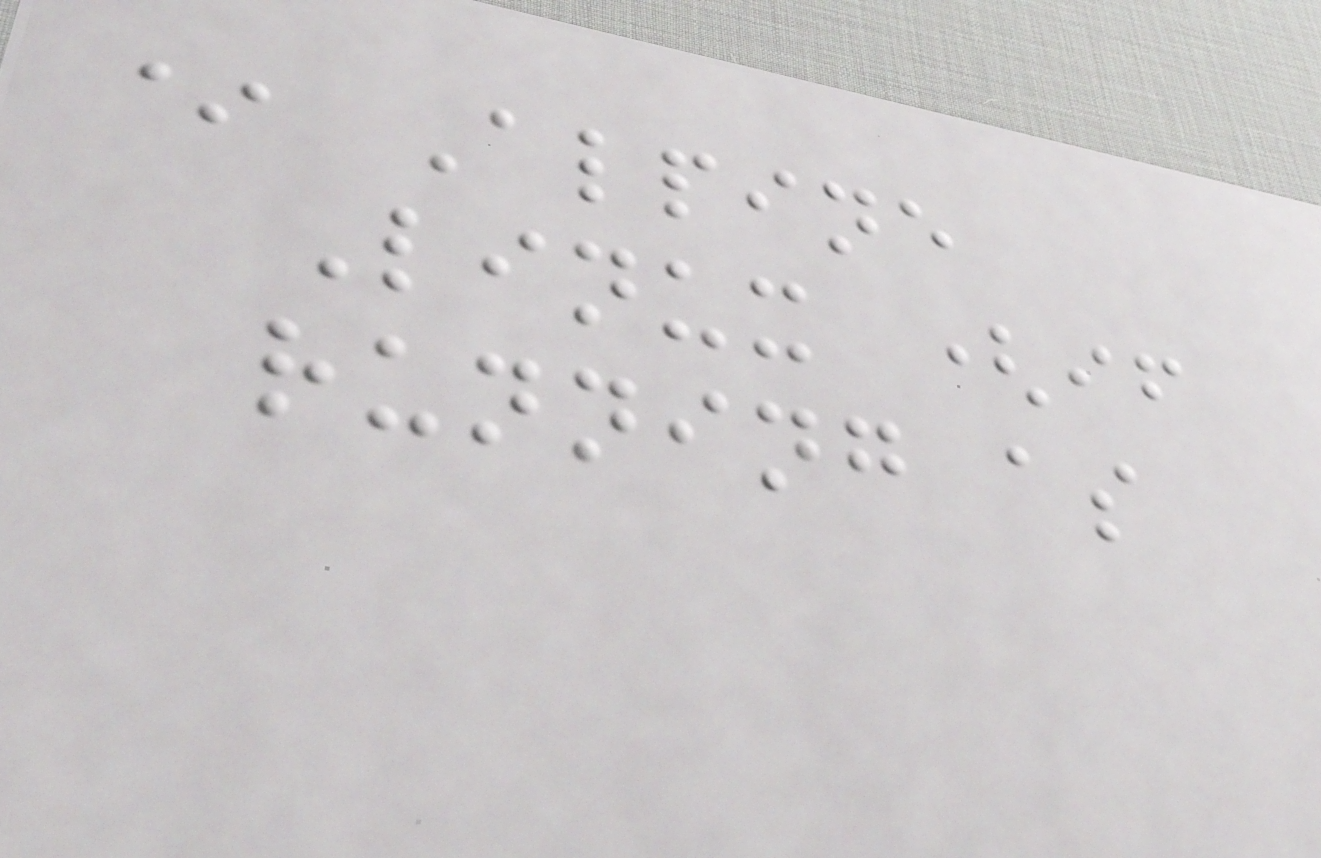* Alpine
Linux (if
running as
